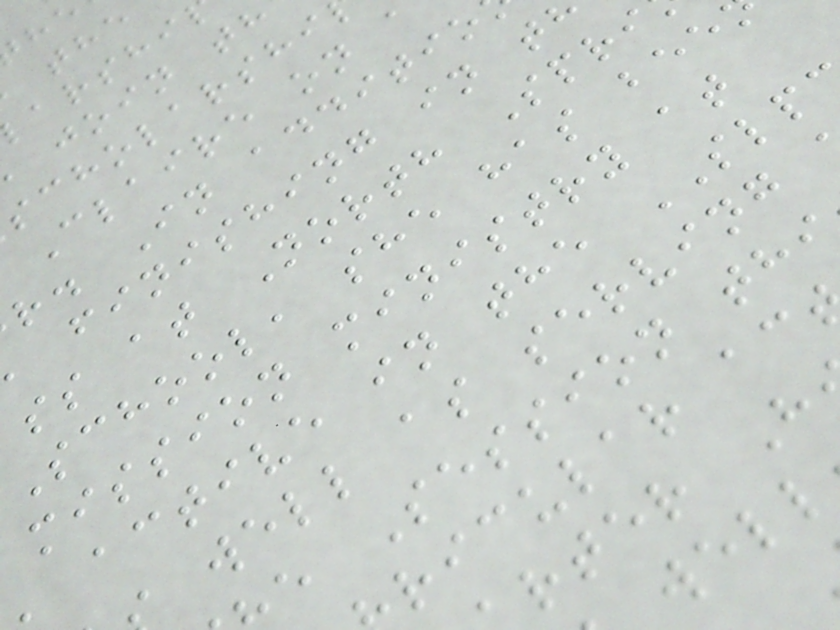Claire on a
r. In additio
finishing in t
ss at North Spri
School, she has bee
mission ministry at
active in the SLP
well as serving
e Session thi
ricular ac
